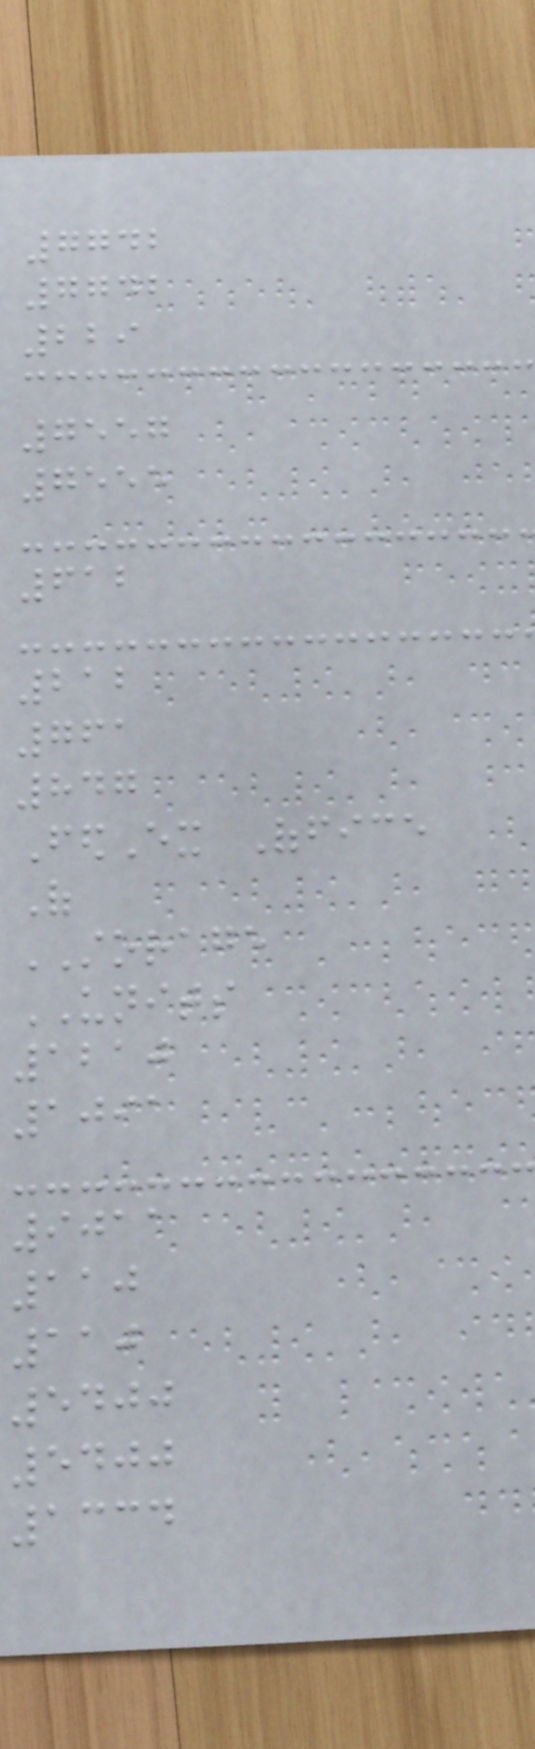7742
7742
229
7557
7555
612
212
761
847
FedEx Office
Of
STORAGE
UNITS
1210
1091
9011
110
110
5400
5400
1334
